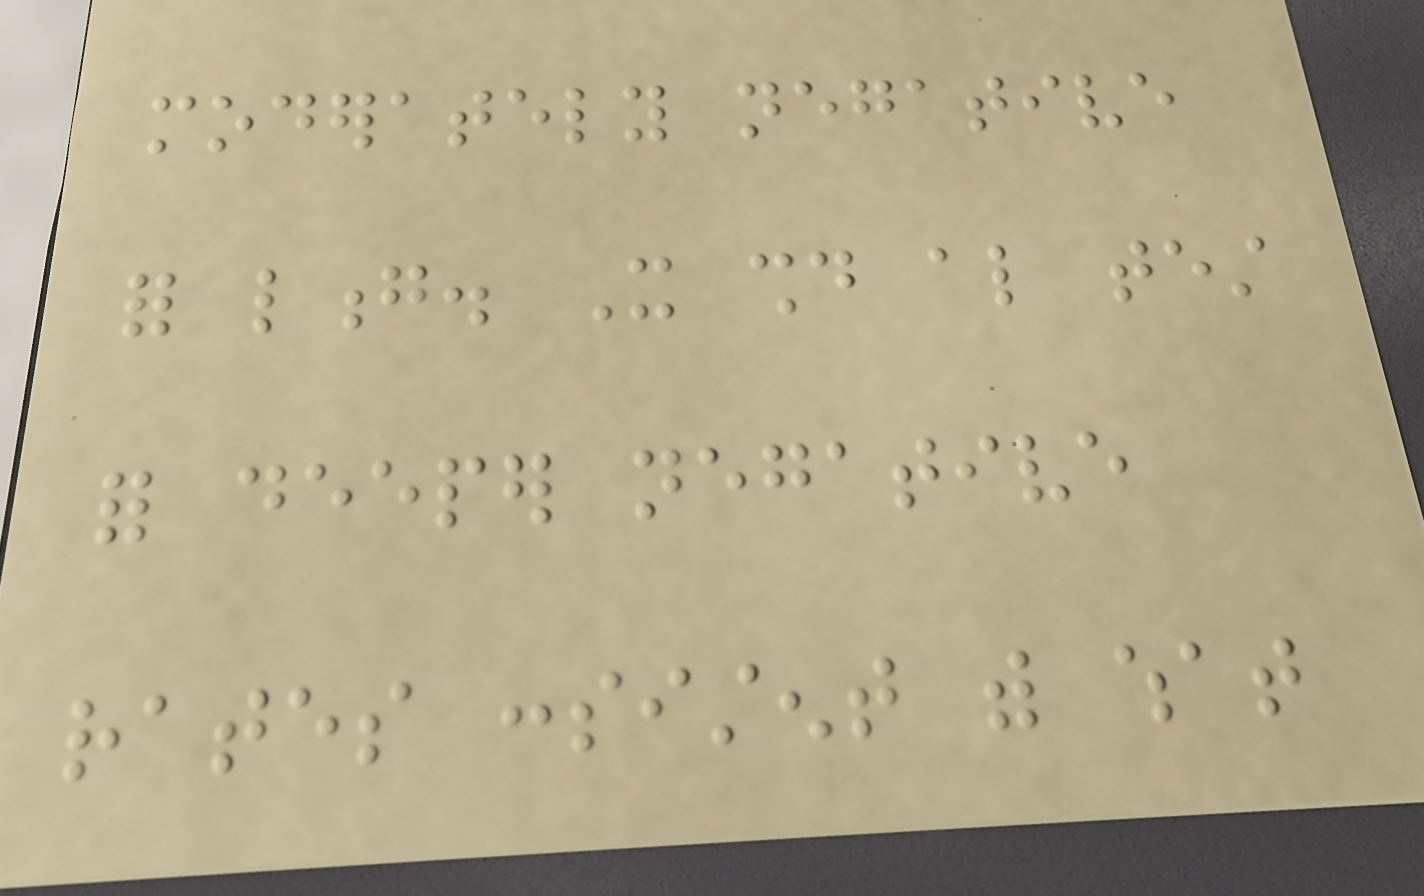moderately negative
for long. It should also test
for deeper negative
rates consistent with what
